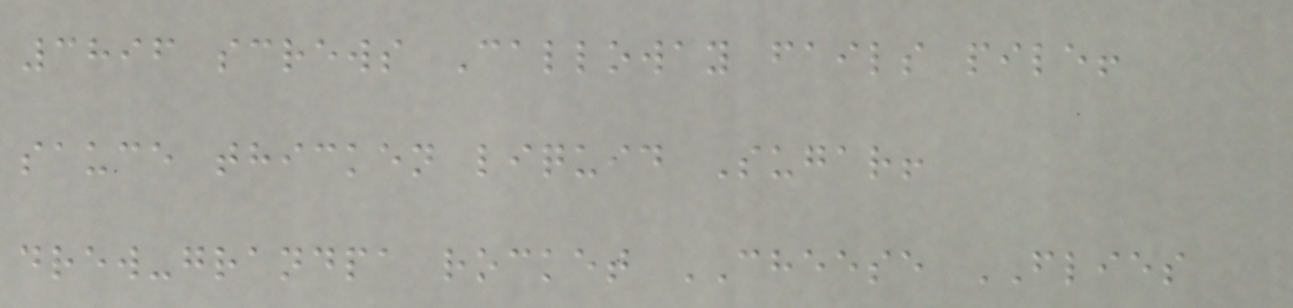3896 screws Calloway fails pile!
sauce thicken liquid Sugar!
drew-grandpa rocket CHEESE FLIES
